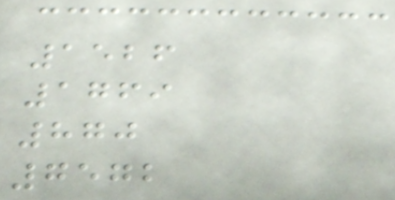1526
1769
870
7572
